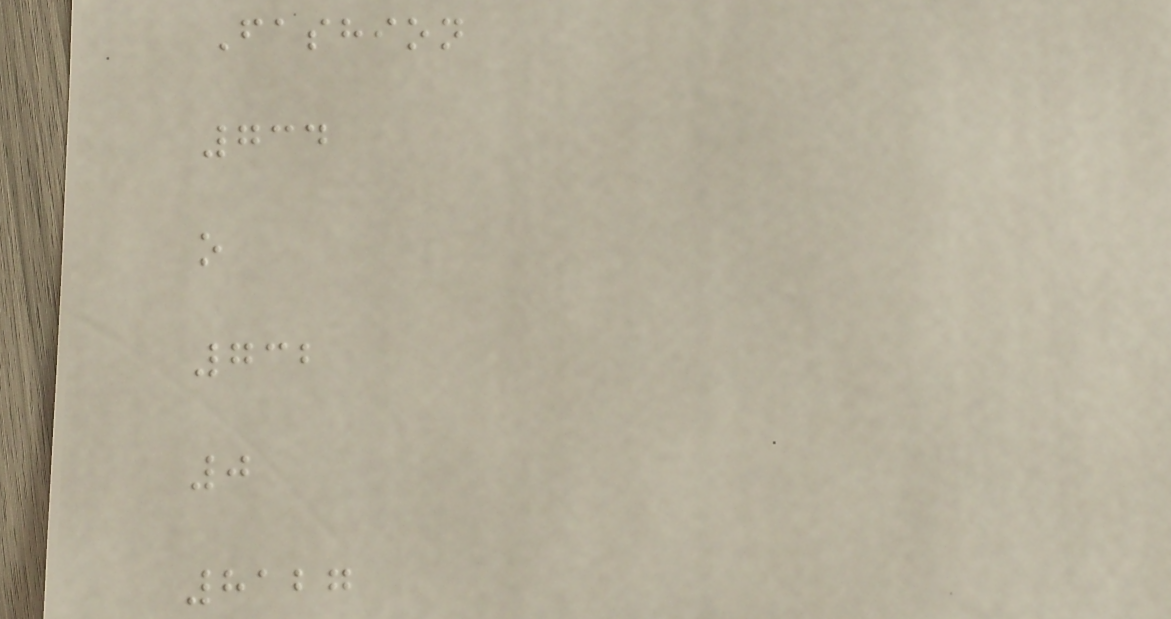Fashion
734
o
732
0
8127
